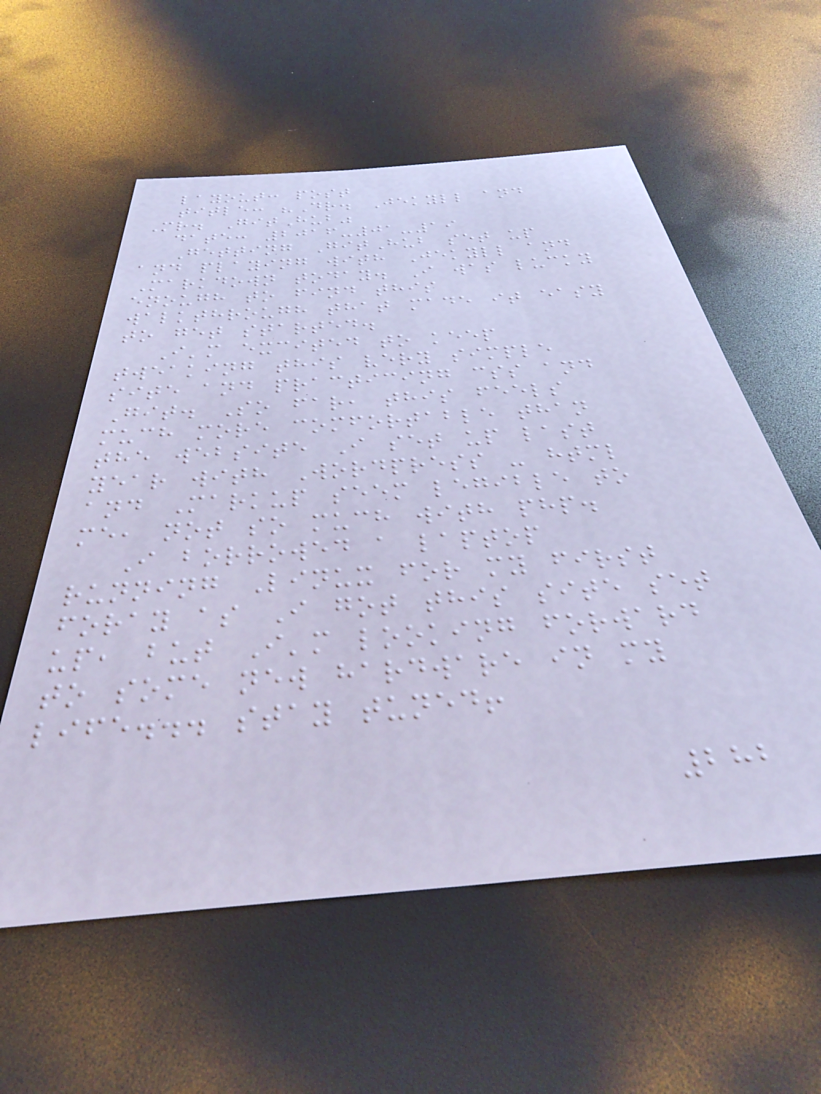layout: post
title: "Dr. Jekyll and
Mr. GitHub"
date: 2016-01-19
Getting GitHub set up
and playing with Jekyll and
Markdown today. I was lucky
enough to find this
walkthrough that made it easy
to get started.
I'm excited to keep
tweaking this very simple
site and practicing css and
Git. So far, this feels
much more comfortable than
the website I set up last
year with Wordpress - html
and Markup seem legible to
me, not so much with php.
I borrowed a laptop
running Linux for my first
foray as I got this site set
up, but I'm looking forward
to some new hardware in my
life... stay tuned!
282
